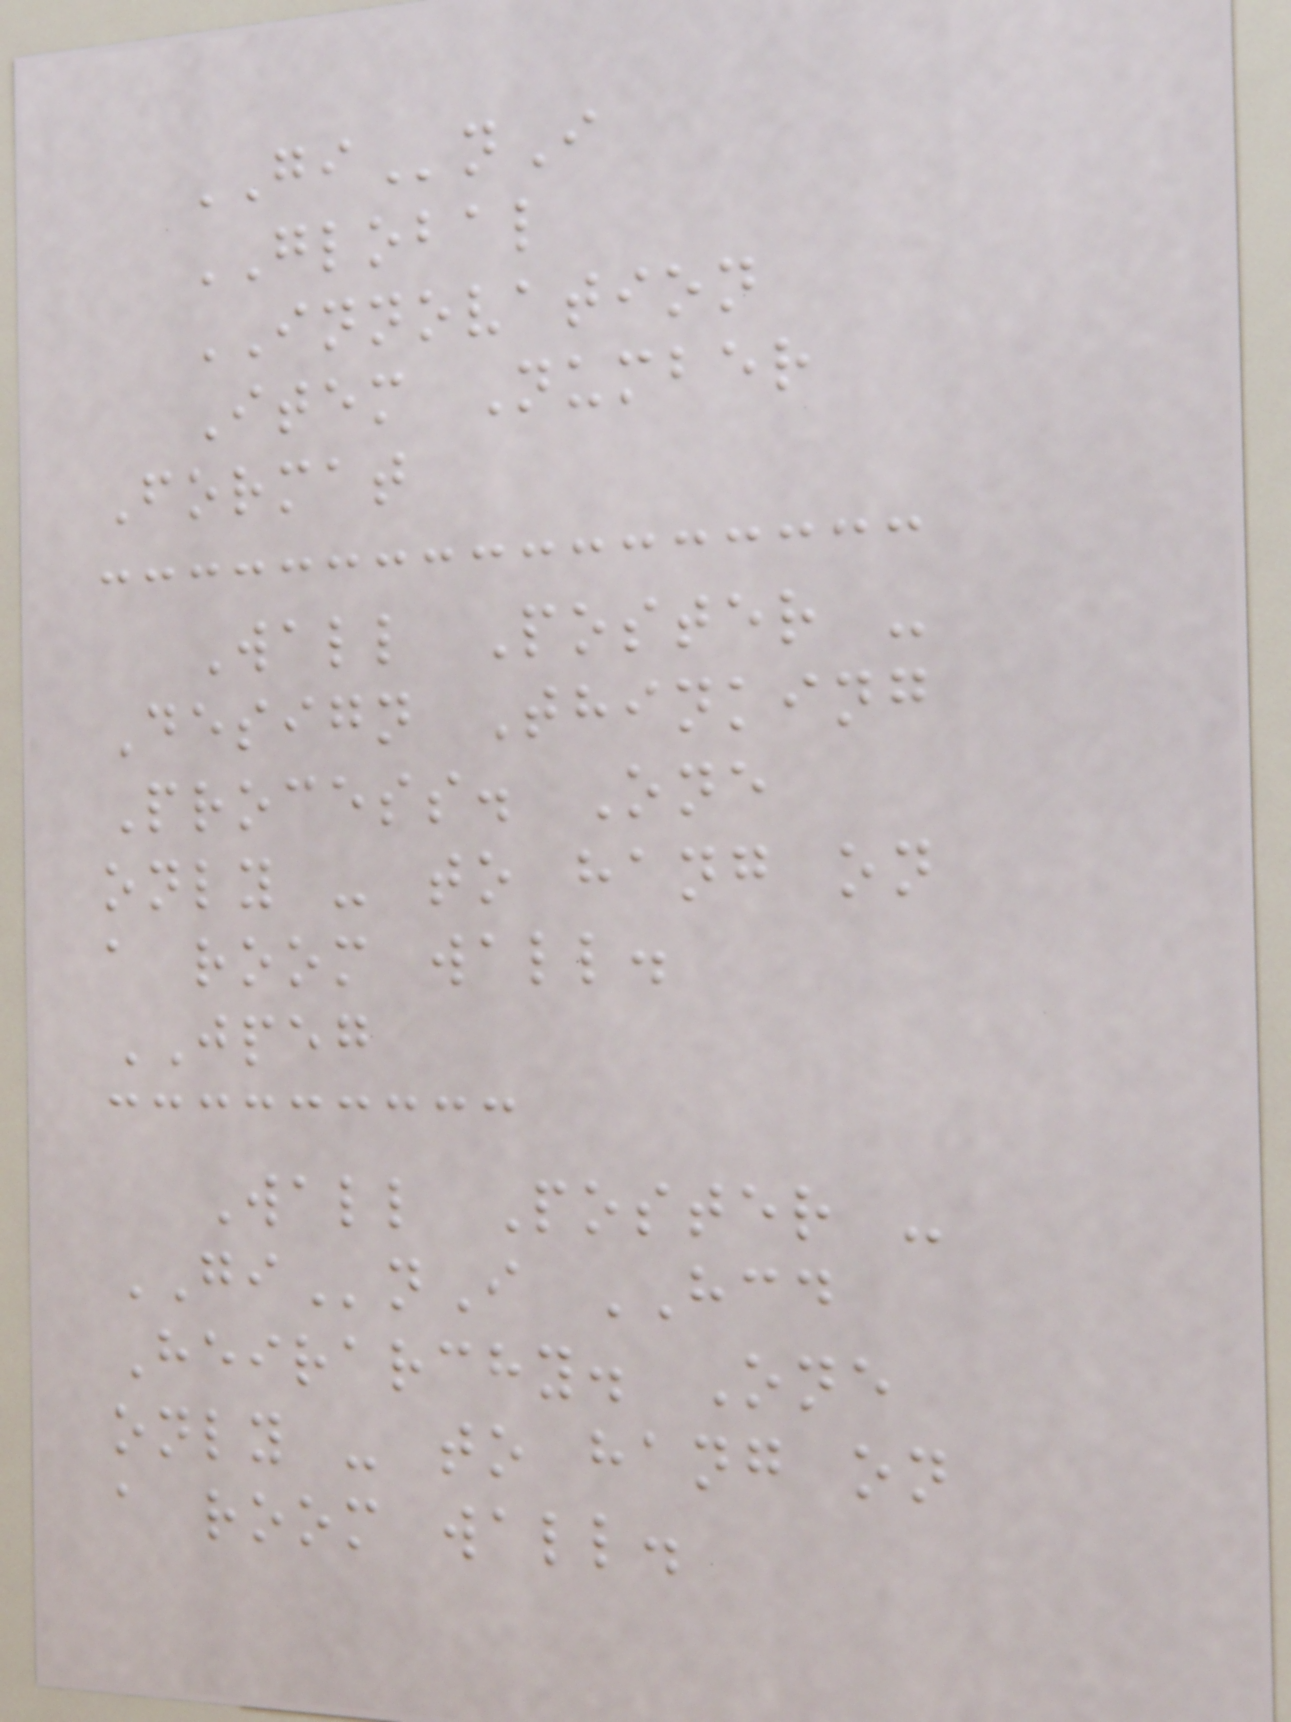GInI
GLOBAL
INNOVATION
Item Number
Format
Wall Poster -
Design Thinking
Process. One
only - to hang on
a room wall.
JPEG
Wall Poster -
GInI HCD
Heirarchy. One
only - to hang on
a room wall.
